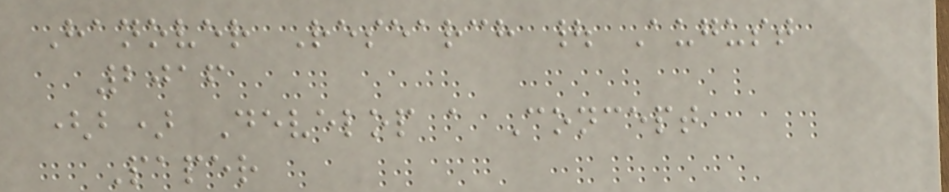Hanover Research | August
2016
(b) Develop a Concept
Paper
